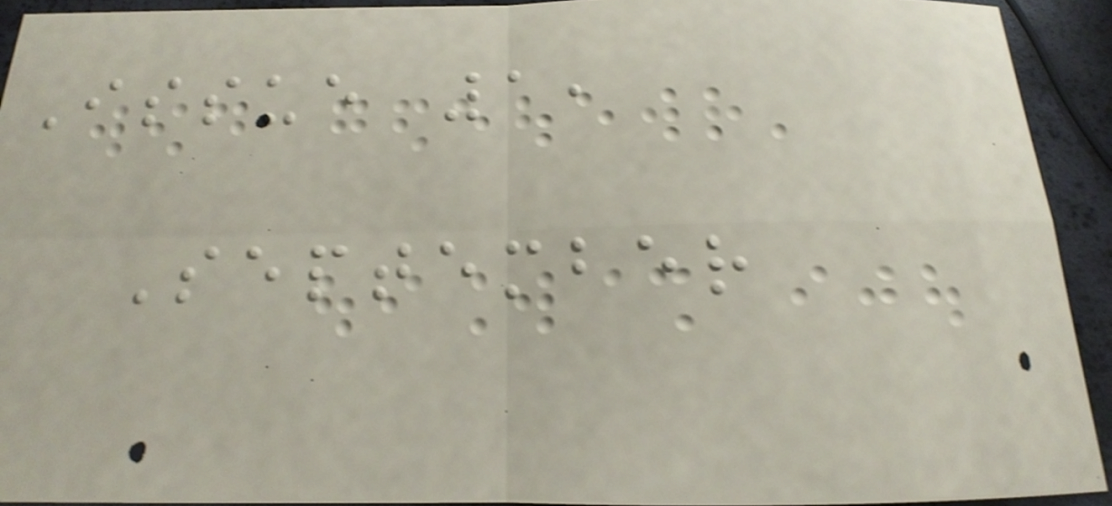Issue 1,
September
